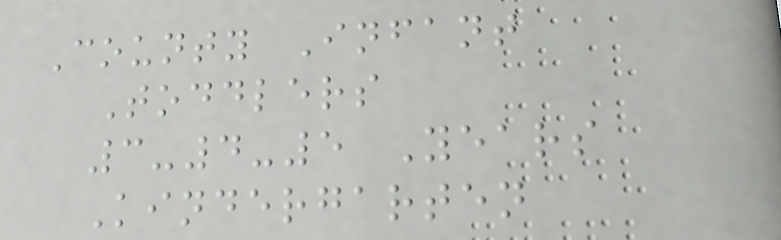County Infant
Toddlers
3-4-5 Years
Kindergarten
